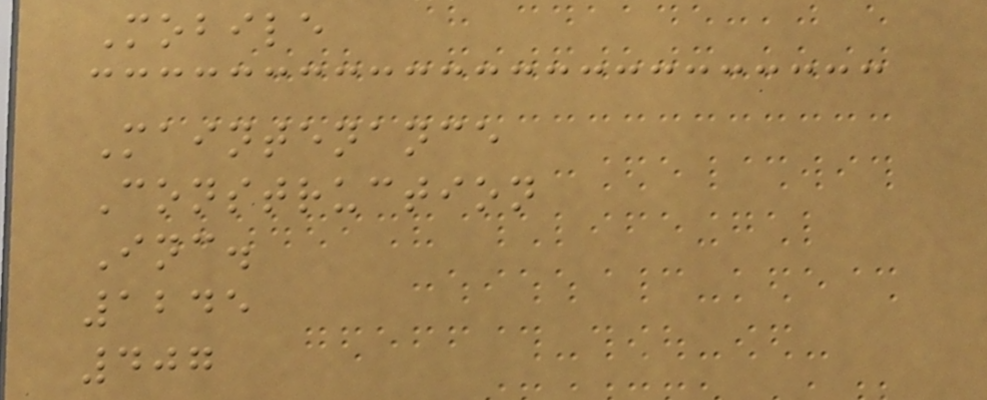Mobile
Maintenance
Construction
Inc.
1245
407
